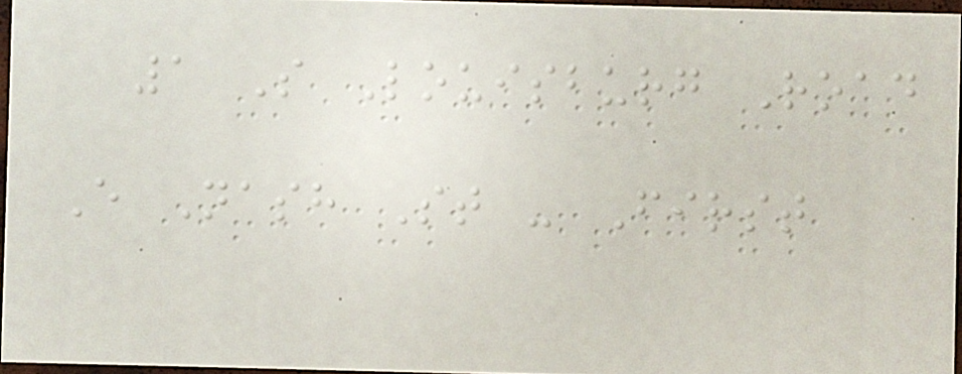1 S Louisburg Road
E Nash St - First
